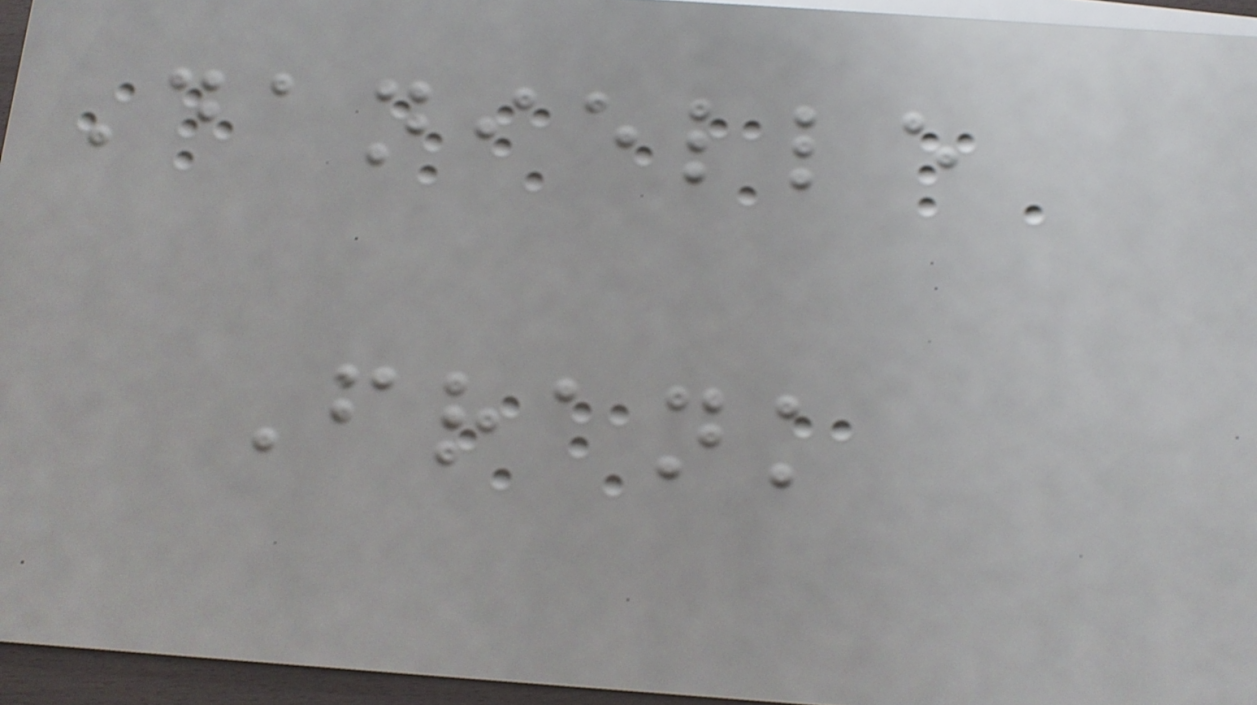Danielle
Frank
